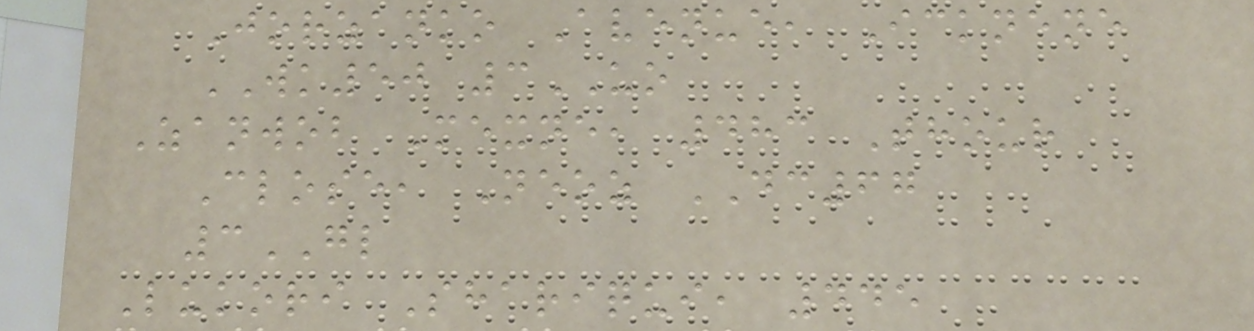Jorzanko Avenue, Icknene
WK50 3UO
Zanwob Mexne, 483 Thour
Close, Neoz DC67
3GL
Lukori Shariqui, 445
